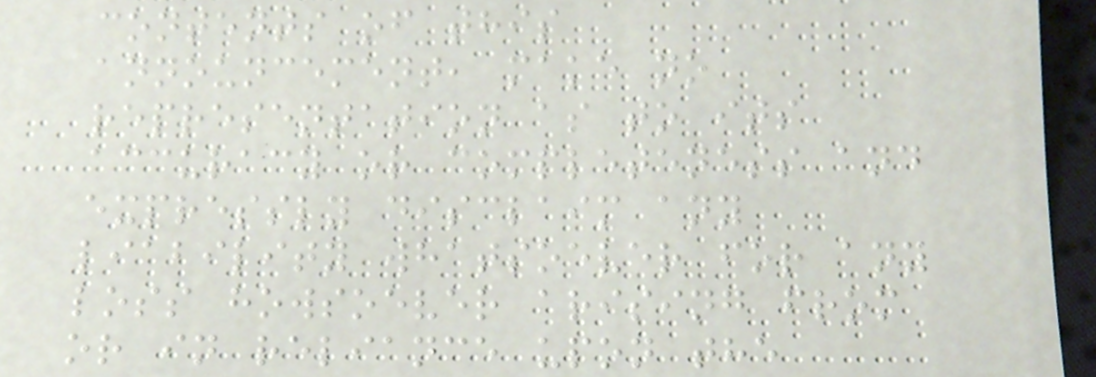contents of this
announcement, make no
representation as to its
accuracy or completeness and
expressly disclaim any
liability whatsoever for any
loss howsoever arising from
or in reliance upon the
